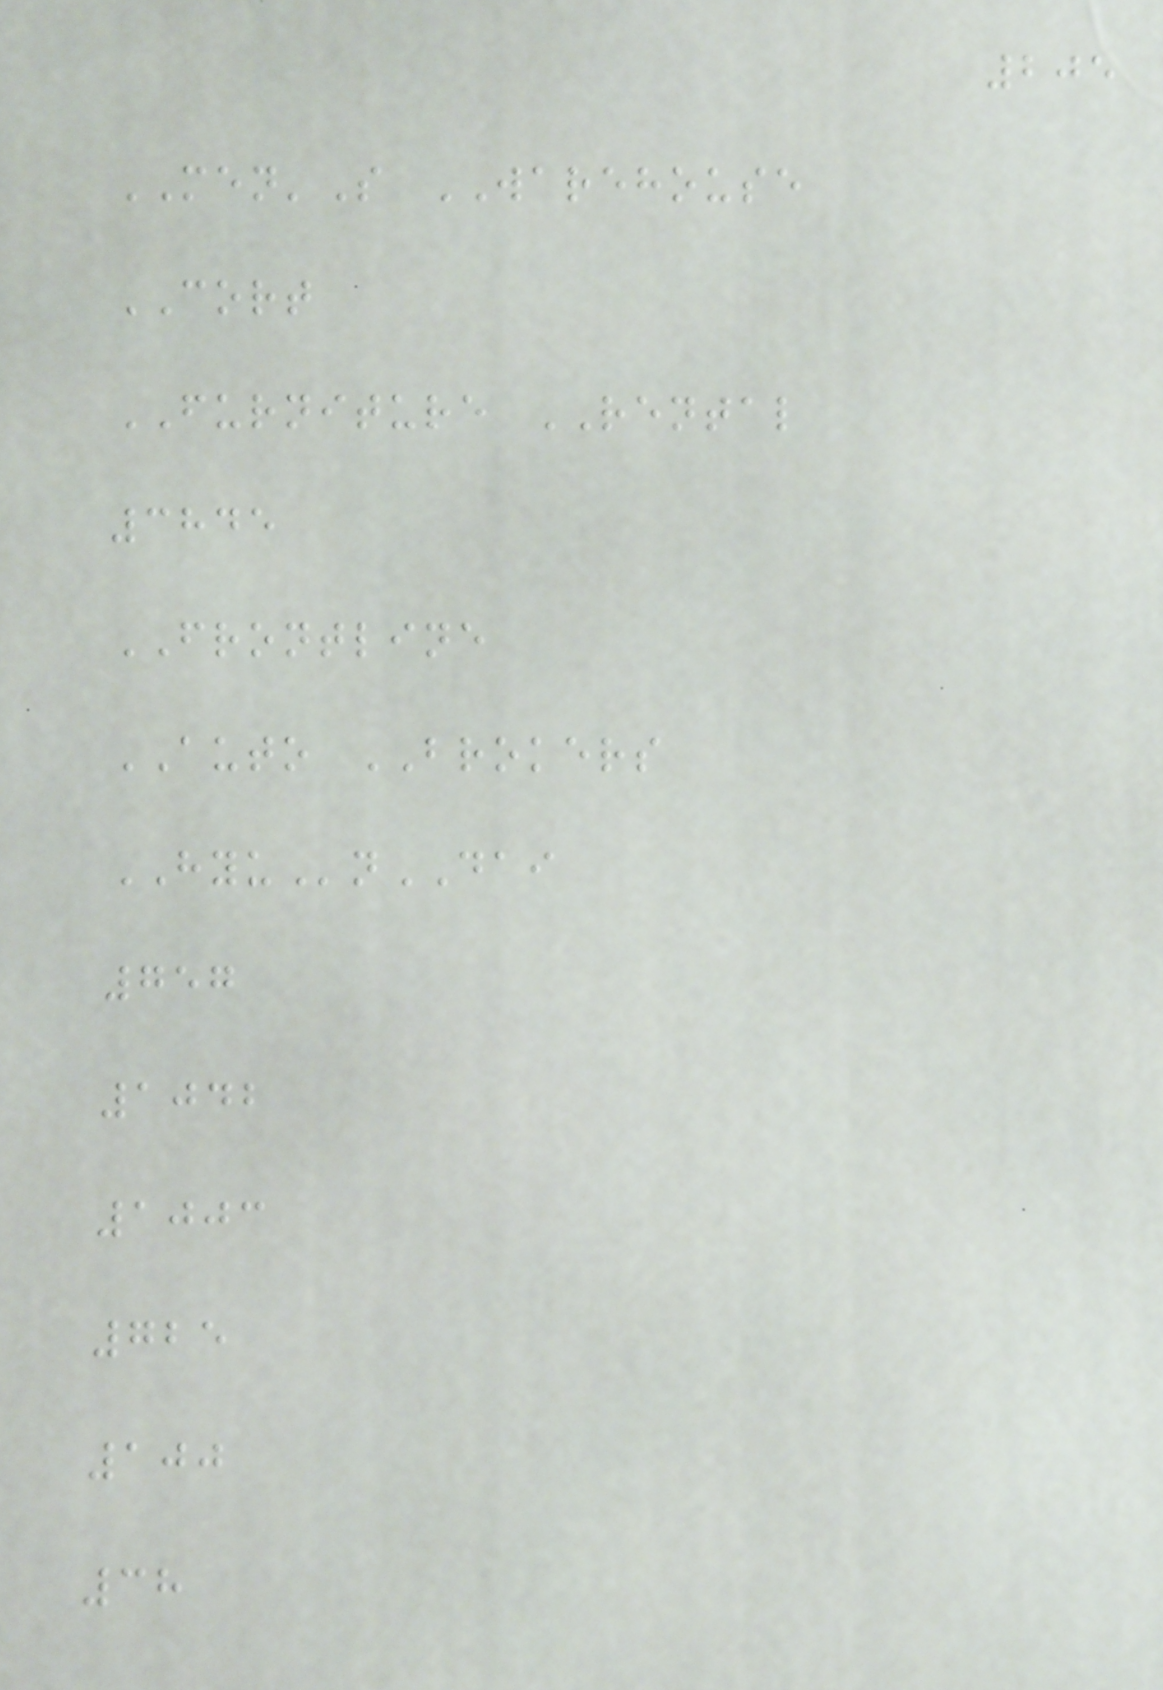205
MEN'S WAREHOUSE
CORT
FURNITURE RENTAL
3845
FRONTLINE
AUTO BROKERS
HYUnDAI
757
1042
1003
725
100
38
